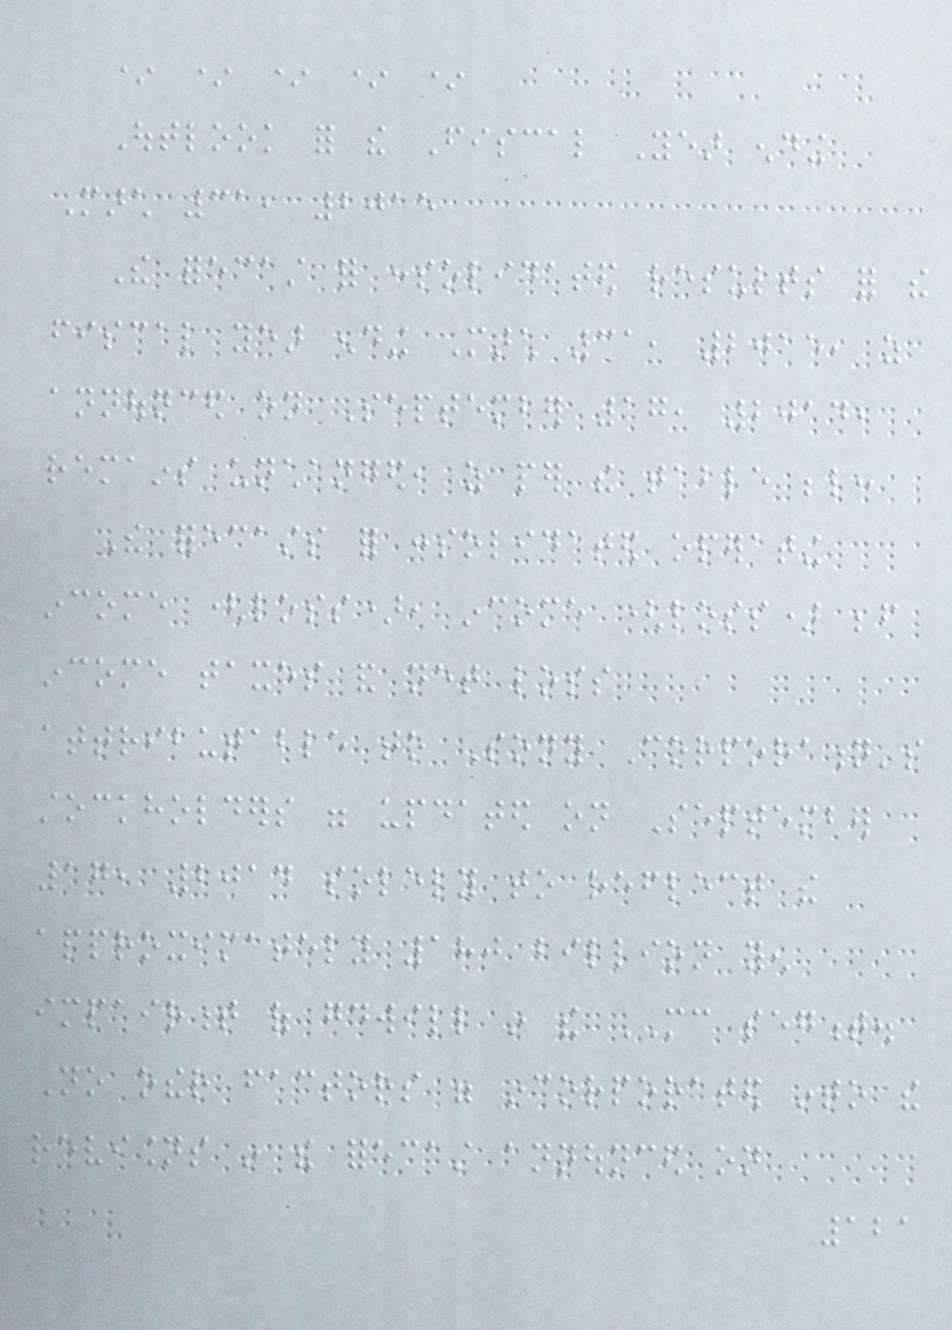* * * * *
Outlook for the Fiscal Year ending
March 31, 2015
The forecast for consolidated results for the
fiscal year ending March 31, 2015, as
announced on September 17, 2014,
remains unchanged, as per the table below:
The forecasts for consolidated operating
income (loss), income (loss) before
income taxes and net loss
attributable to Sony Corporation's
stockholders were updated on September
17, 2014 solely to reflect the
approximately 180 billion yen
impairment of goodwill in the MC segment.
No other factors were incorporated into the
revisions in the forecast announced on
121
